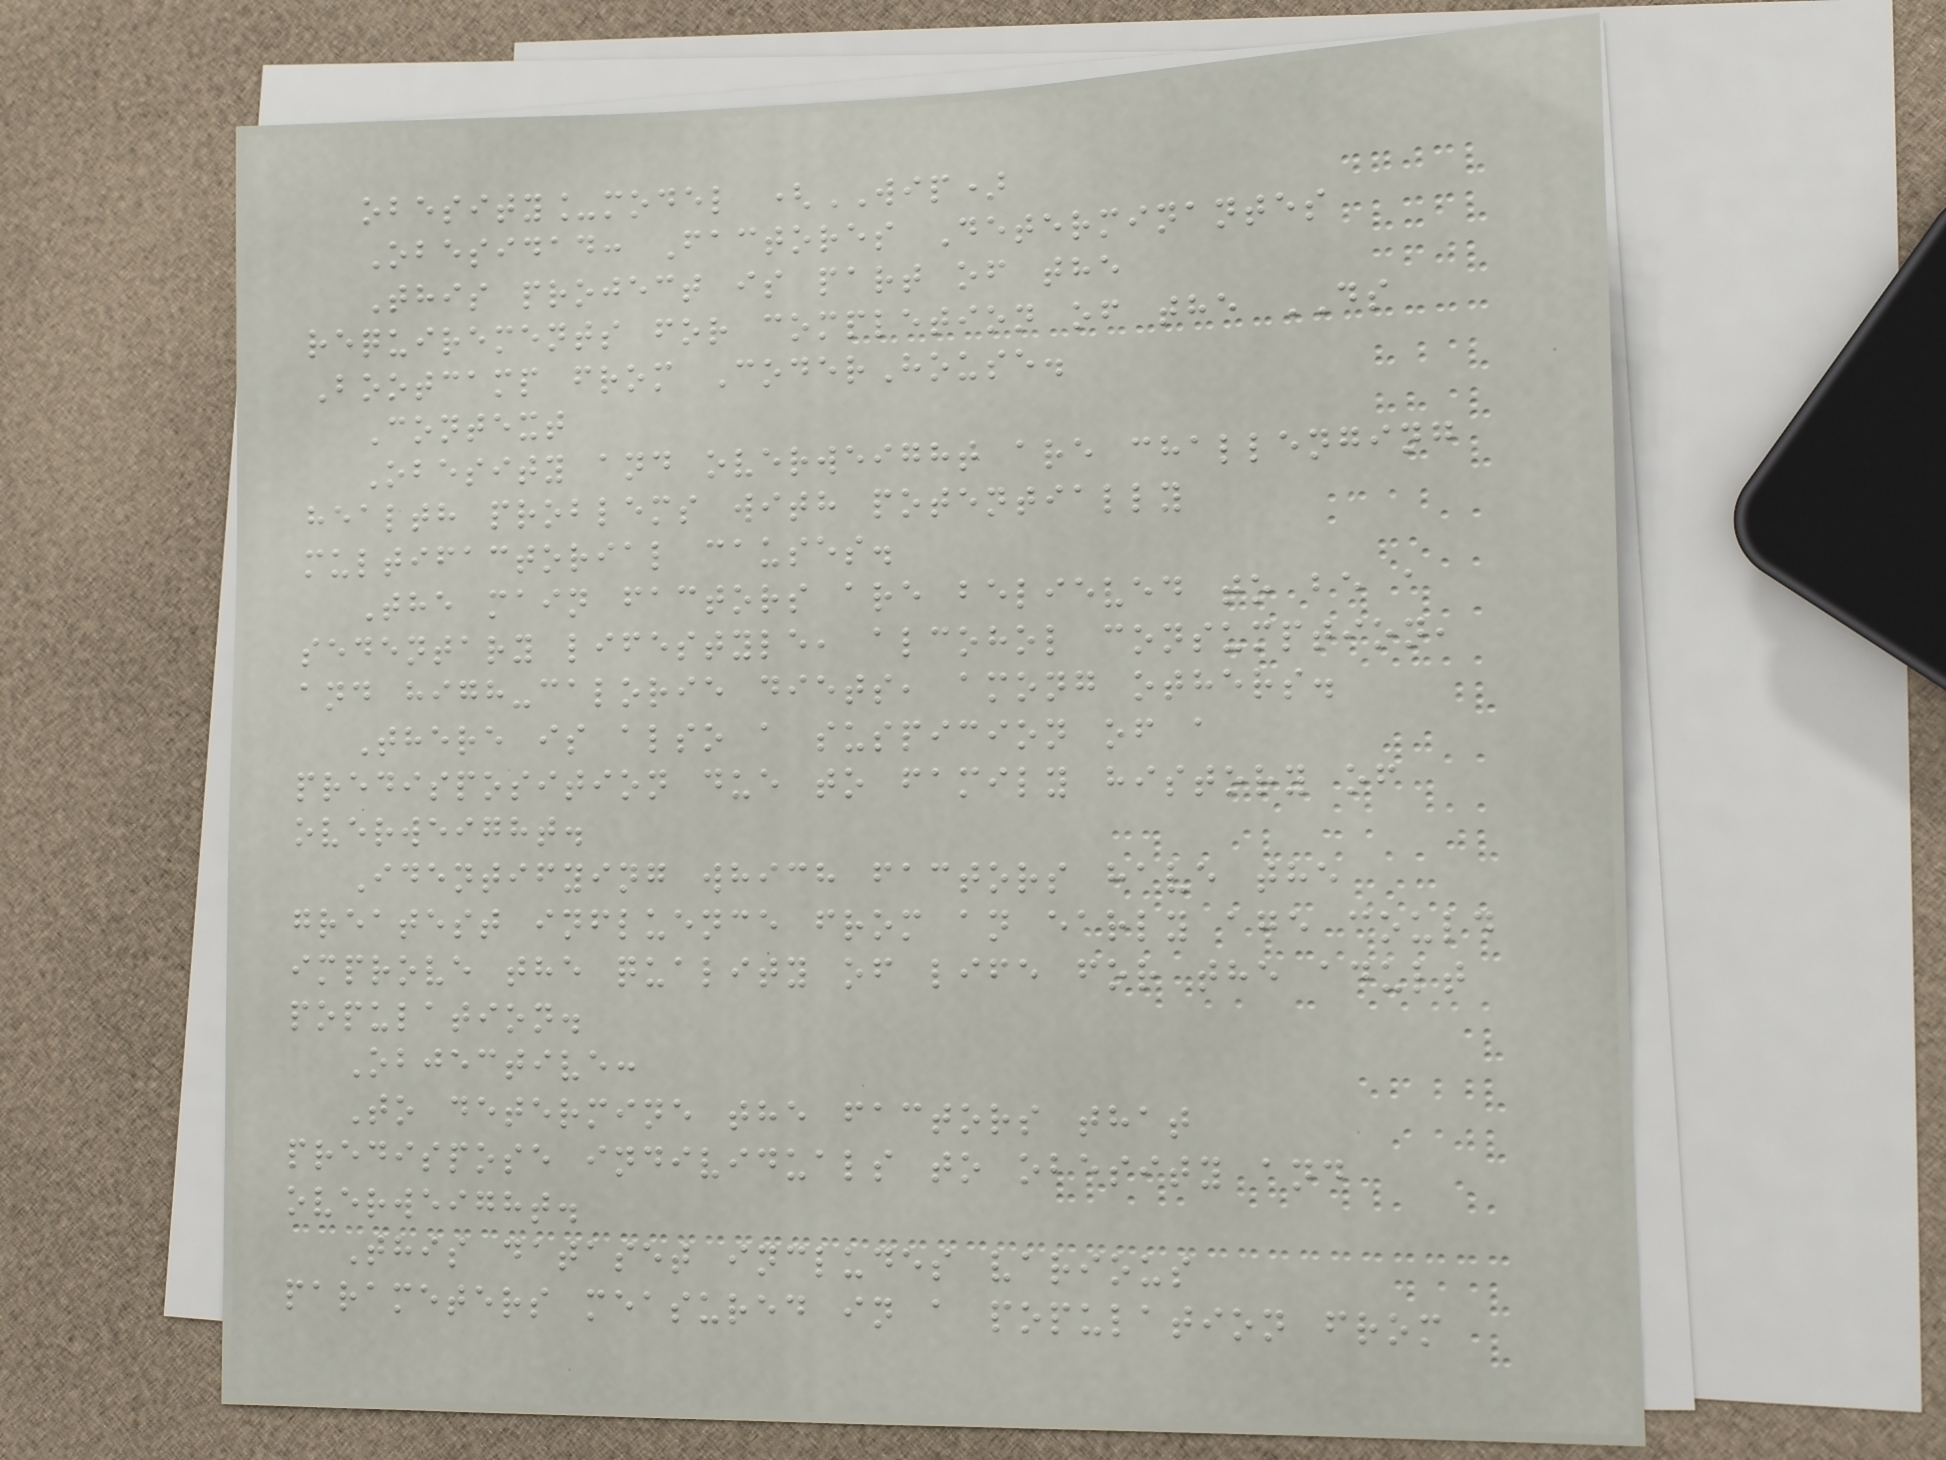obesity_model (WIP)
Obesidad: Factores Determinantes
This project is part of the
requirements for completion of the DS
Bootcamp from CoderHouse.
Context
Obesity and overweight are challenging
health problems with potentially
multifactorial causes.
The main factors are believed to be a
sedentary lifestyle, alcohol consumption,
and high-calorie diets, among others.
There is also a suspicion of a
predisposition due to family history of
overweight.
Identifying which factors have the
greatest influence from an early age could
improve the quality of life for the adult
population.
Objective:
To determine the factors that
predispose individuals to obesity and
overweight.
This dataset includes various
parameters measured in a population from
